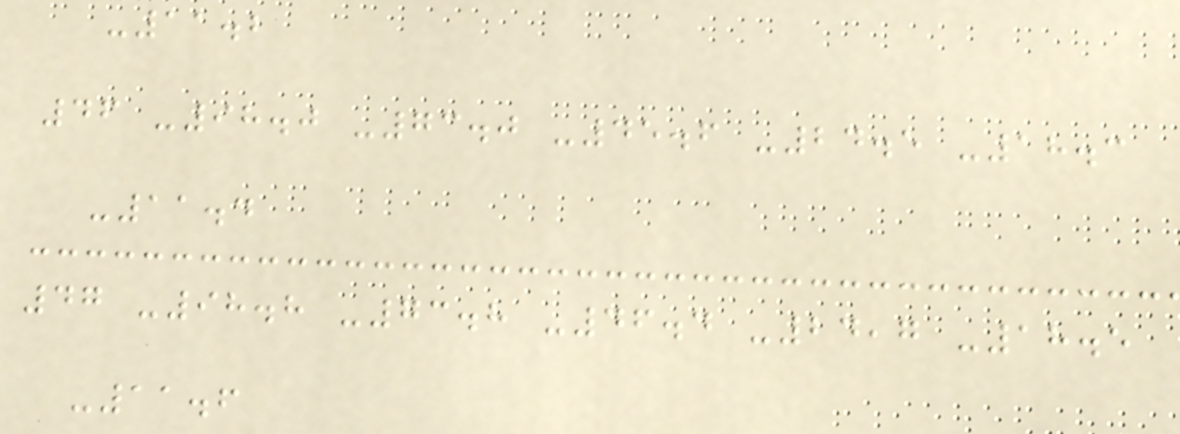-11.2
46 -98.0 -73.0 -45.6 -24.5 -18.3
-11.4
47 -98.8 -73.8 -46.4 -24,7 -18.5
-11.6
